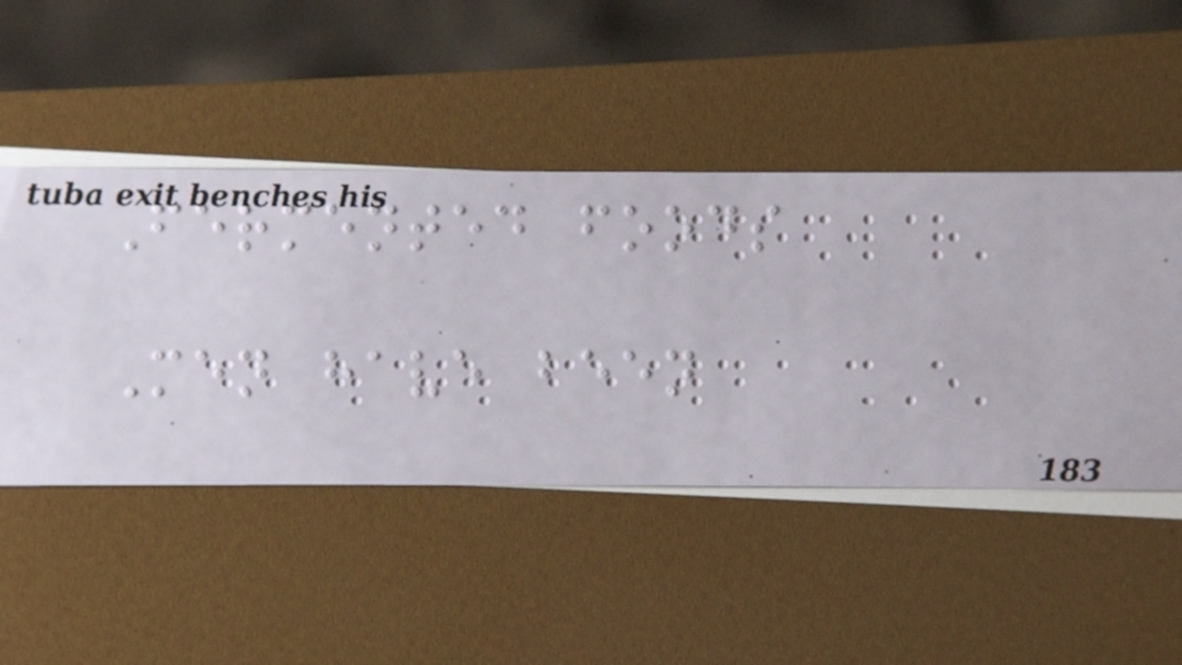Fermented foods
Men have been
